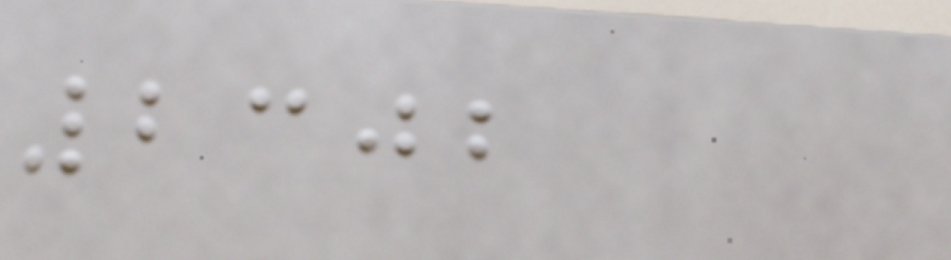2302
